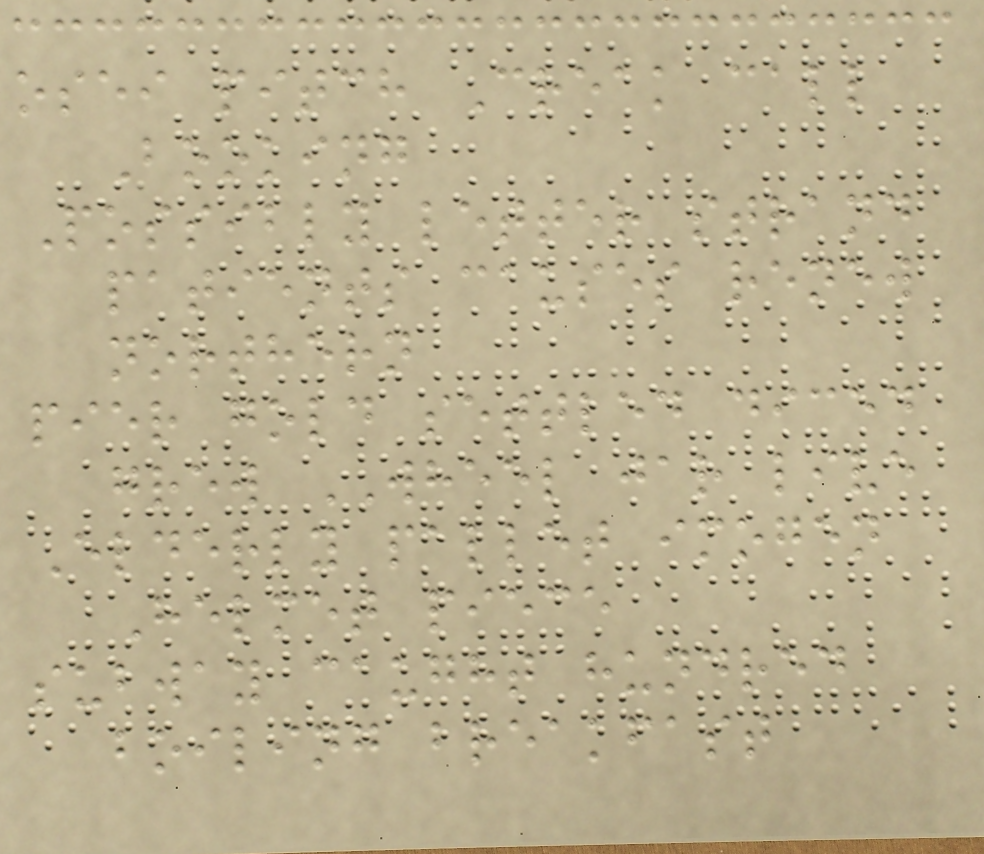osei pitch Creak call
Booking
Possibly letter strand
patients causes renew
northern
pier gold settled diced
grew WHEEL jar live
Elderly pallet imogen
Helmet piece
subway caught hundred
boiling breakfast
